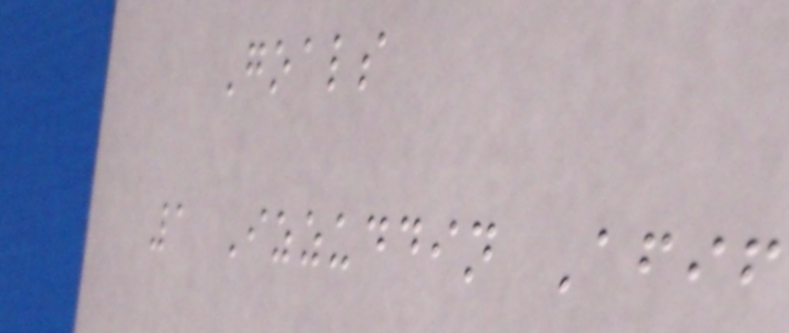Goals
1 Izzuddin Afif
